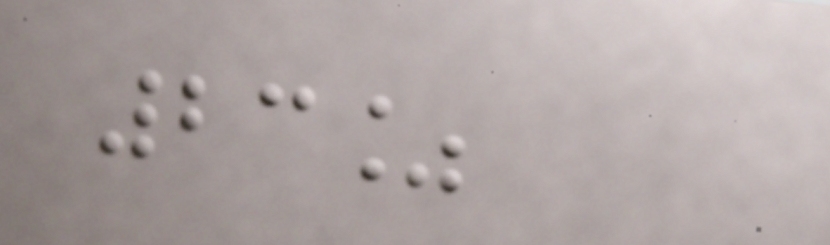23%
